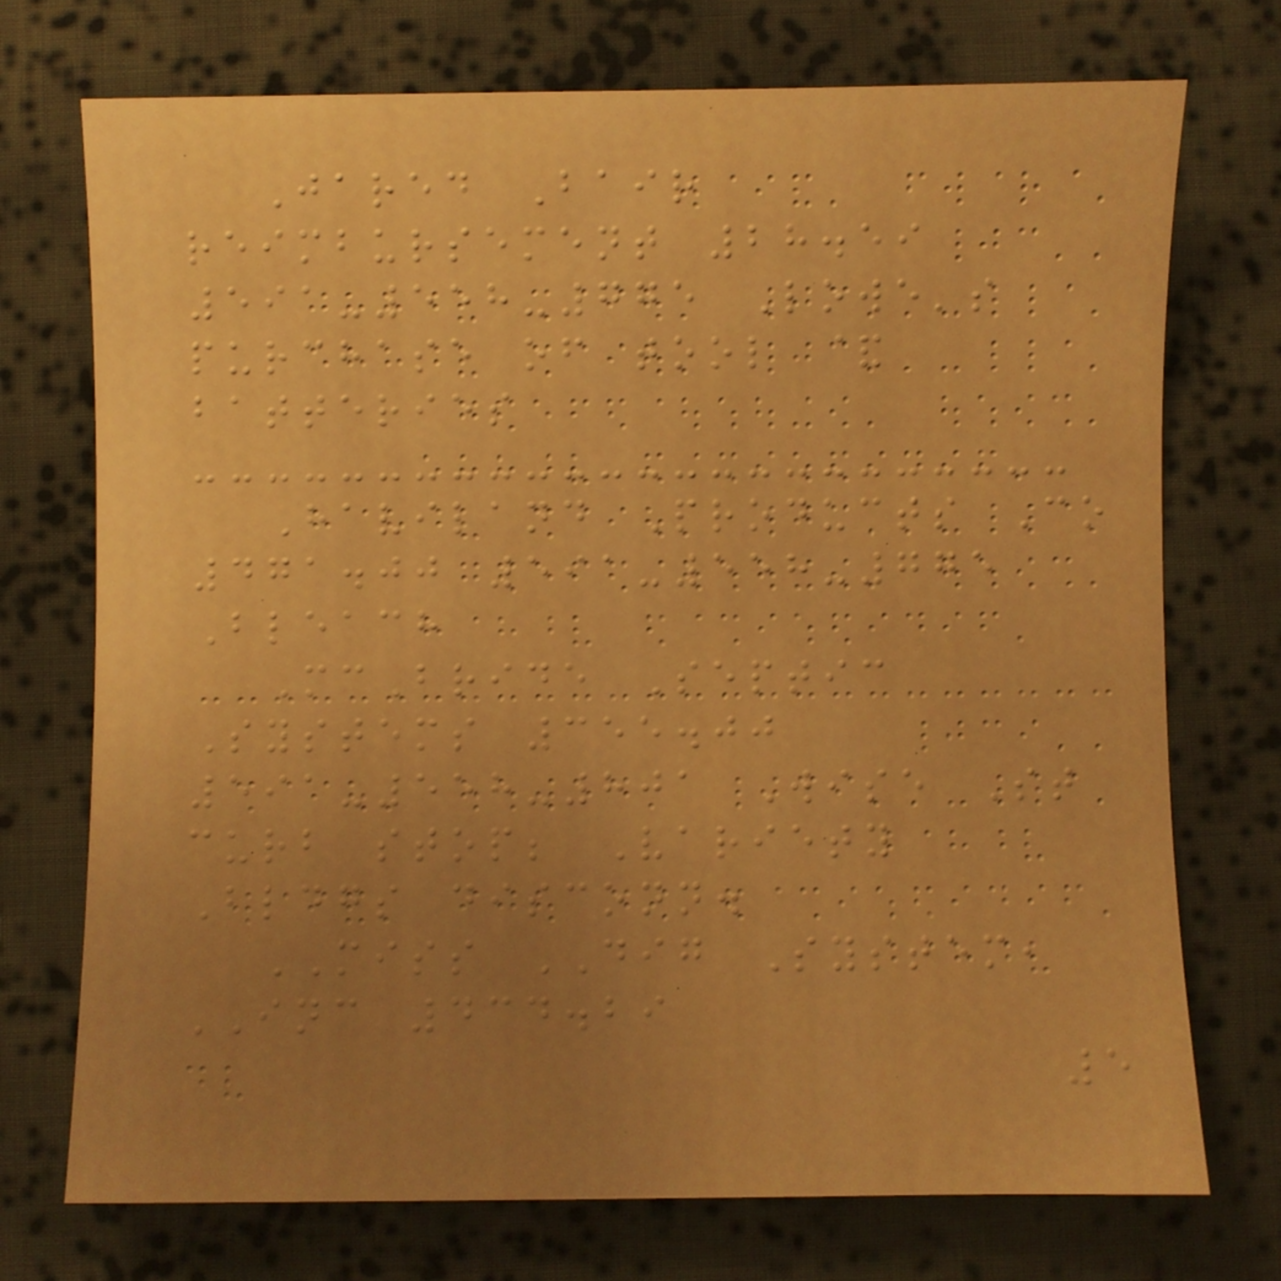Jared Bair
reimbursement 28.59
591-558-775 Lowe's
purchase of tool &
batteries
Haviland Products Co
471.00 591-558-775
Bleach
McBride Septic
Systems 355.00
591-558-801 Wise St
curb stop; Variety
Bldgs disconn.
MISS DIG System,
INC 434.29
5
